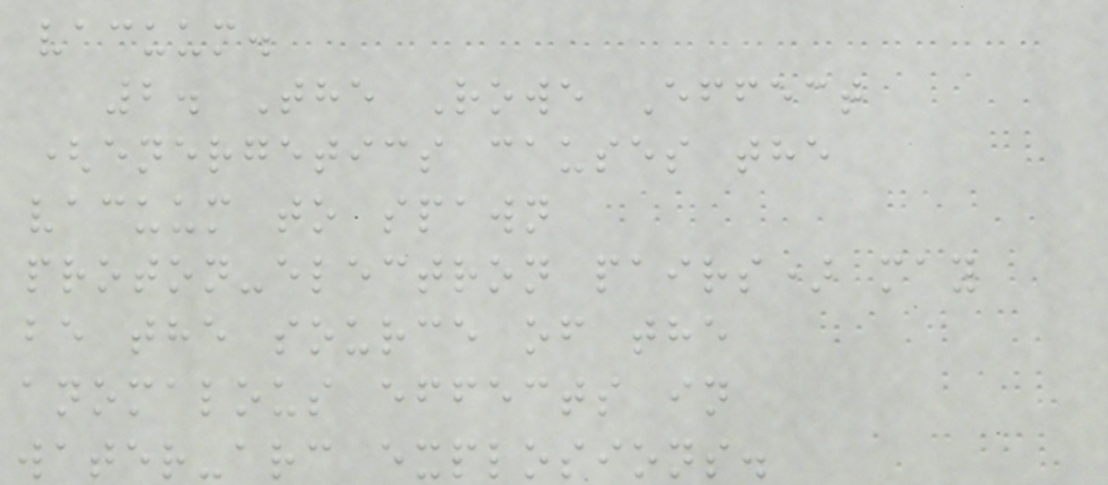vacuum.
2. The Rowe Effect
(energetics causes the
vacuum to spawn
proton-electron pairs) may
be the source of the
anomalous effects in
water-arc explosions.
